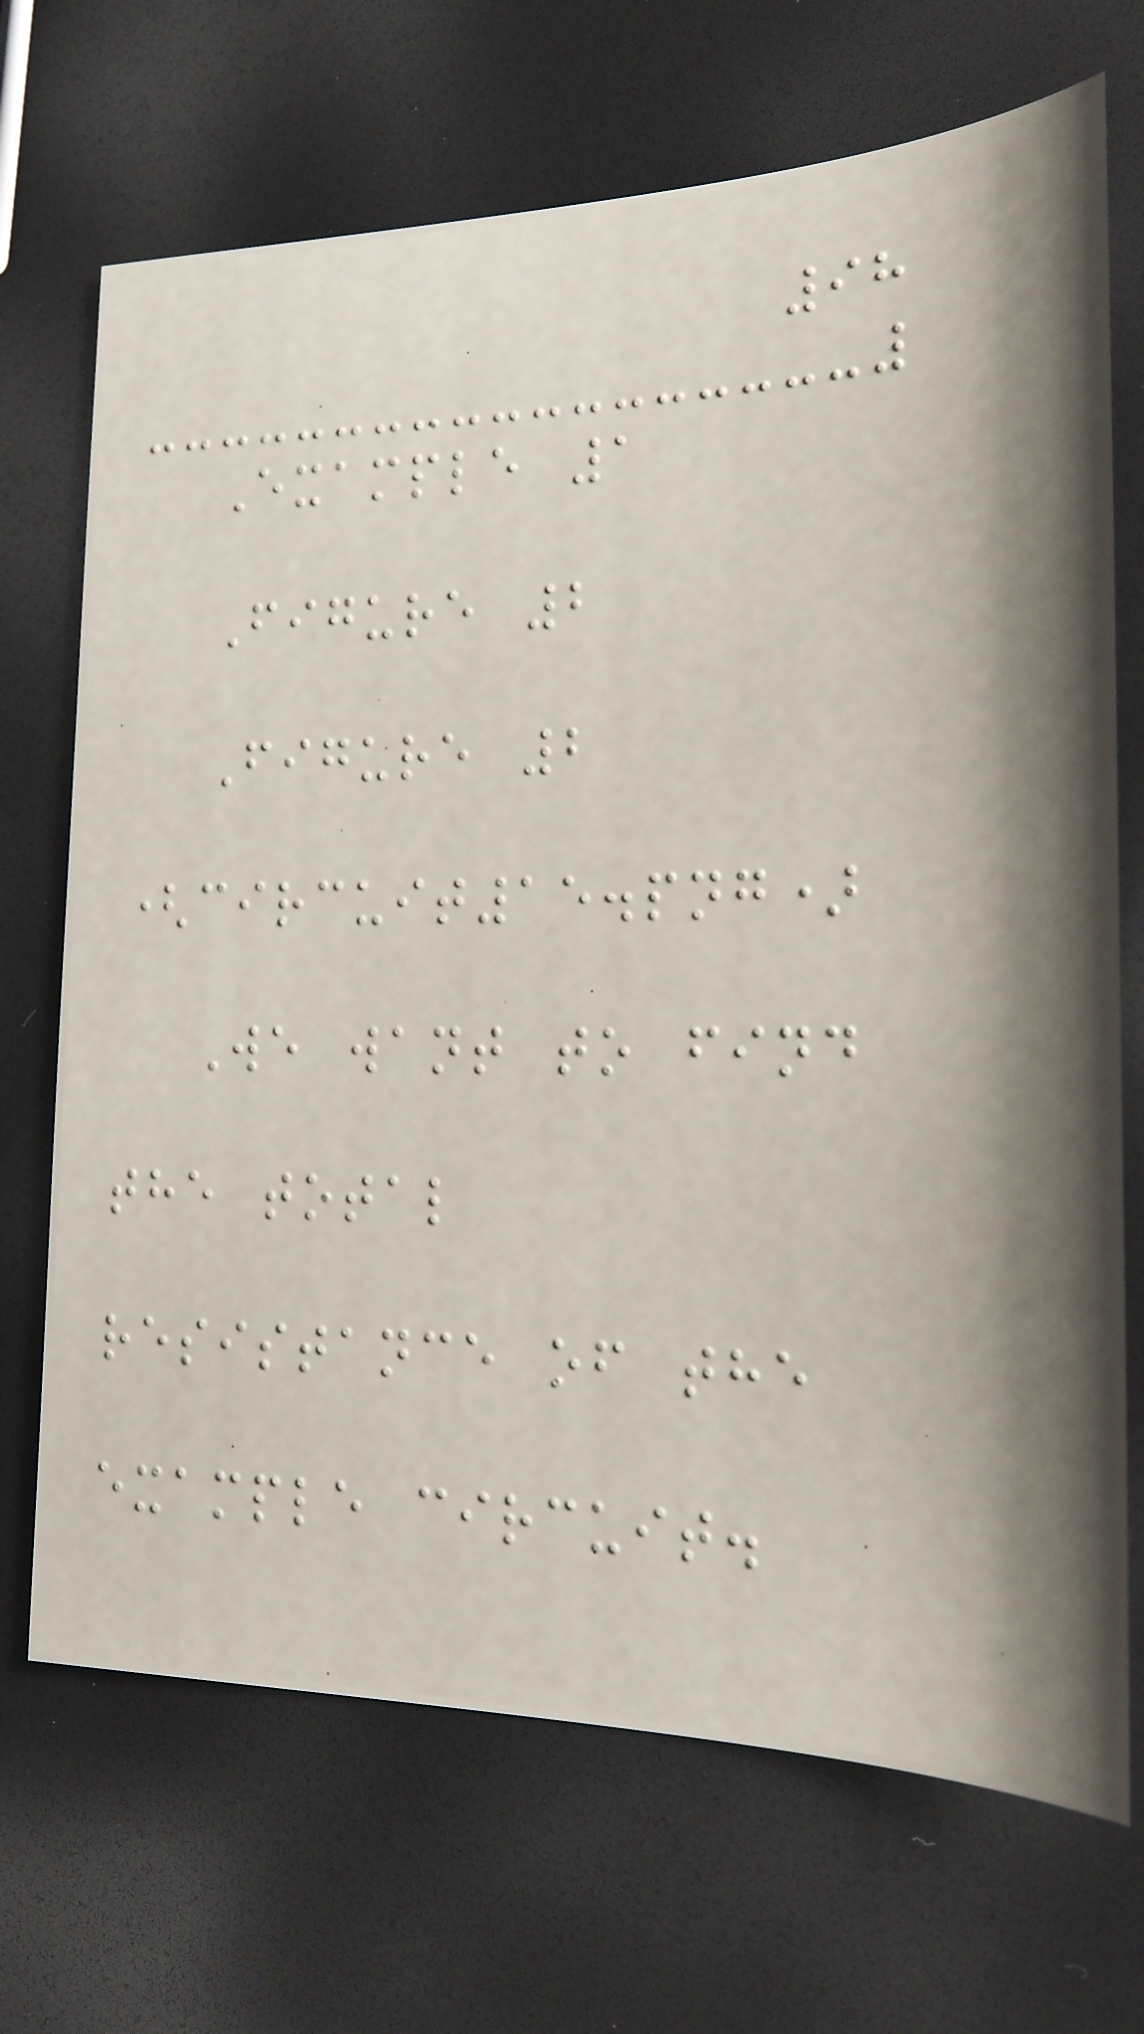98
Example 1
Figure 2
Figure 2
(circuit15.png)
We want to find
the total
resistance of the
example circuit.
